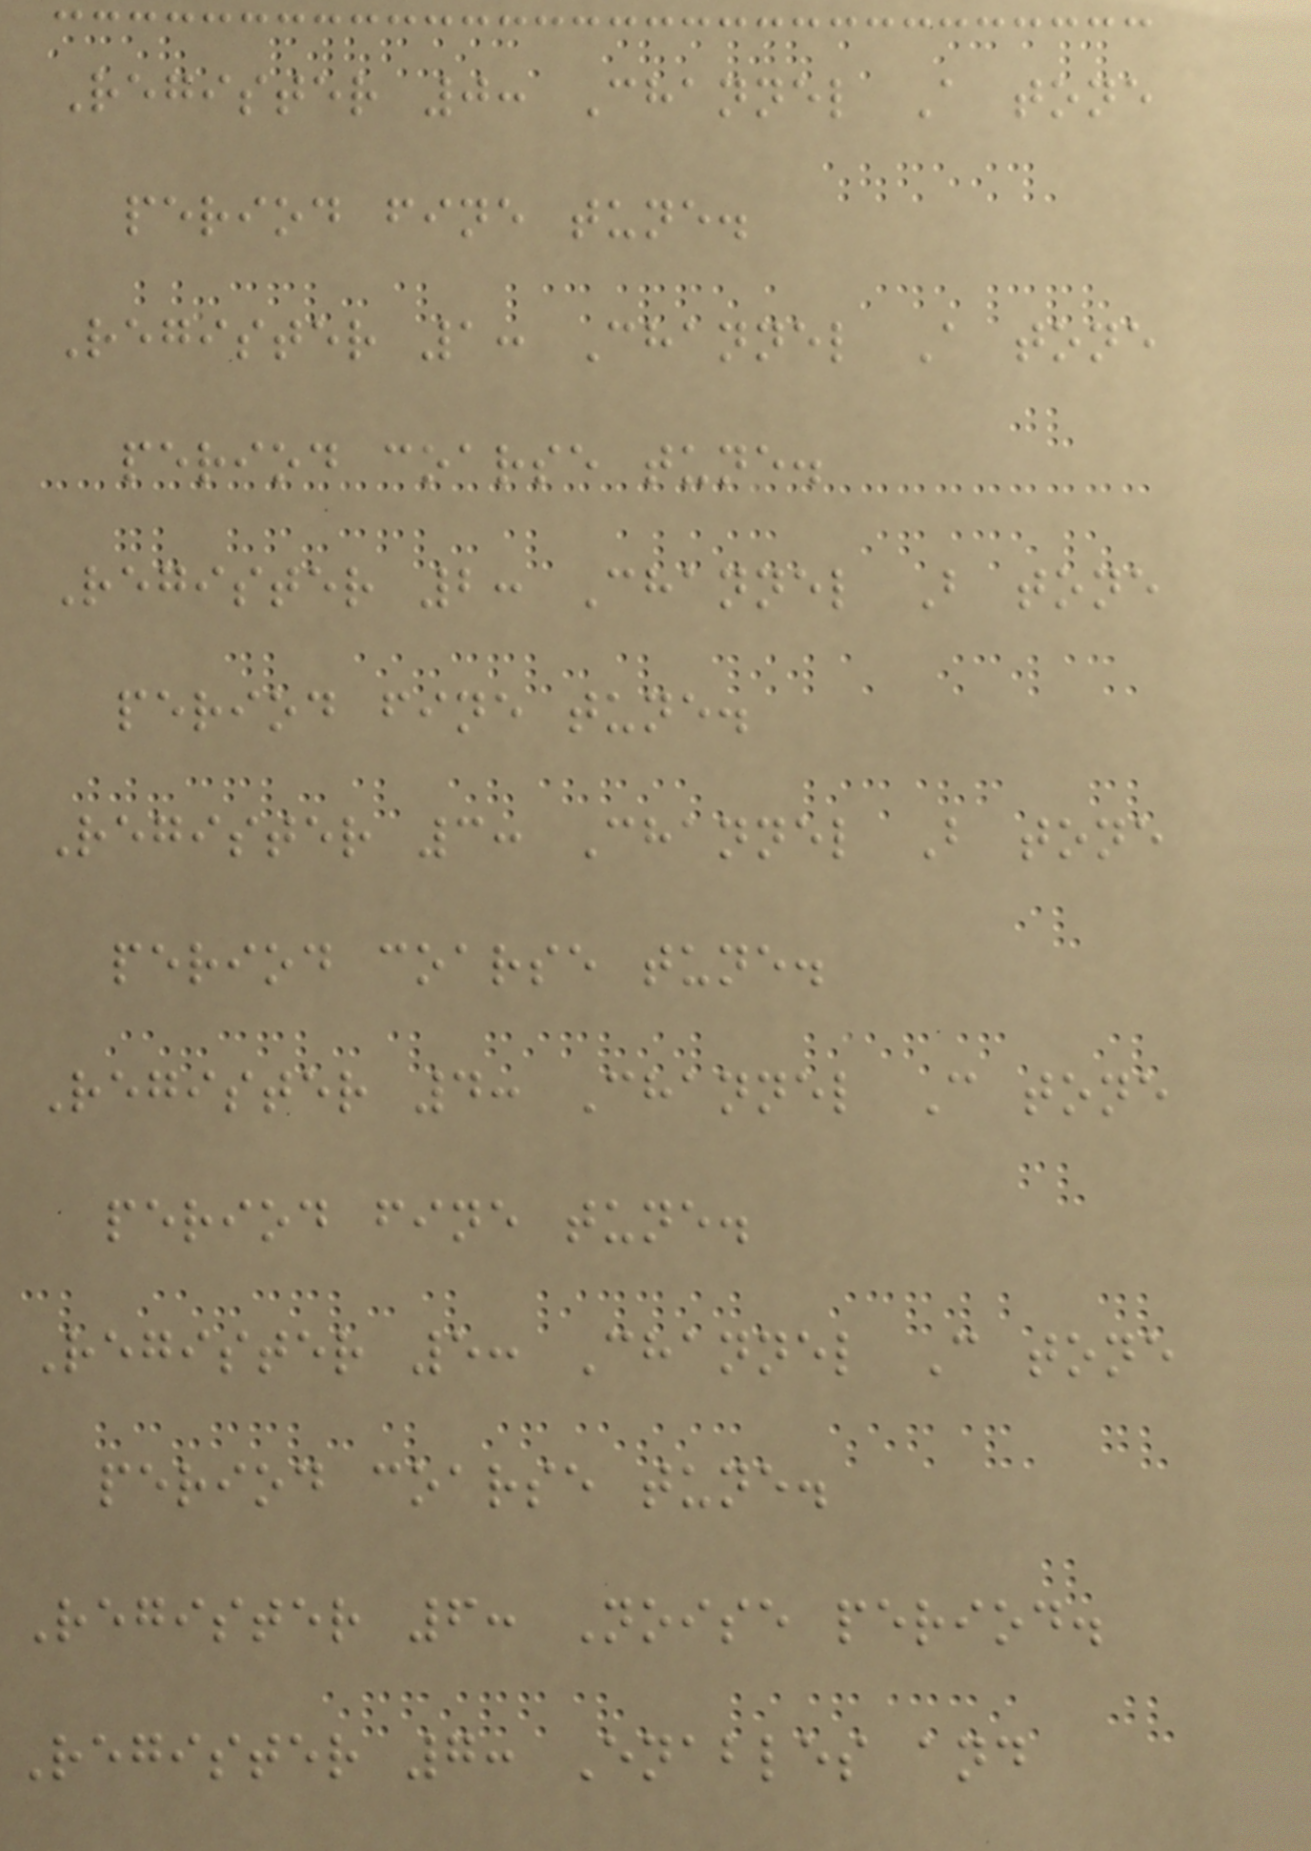Register 0: Channel A tone
period fine tune.
Register 1: Channel A tone
period coarse tune.
Register 2: Channel B tone
period fine tune.
Register 3: Channel B tone
period coarse tune.
Register 4: Channel C tone
period fine tune.
Register 5: Channel C tone
period coarse tune.
Register 6: Noise period.
Register 7: Enables and
